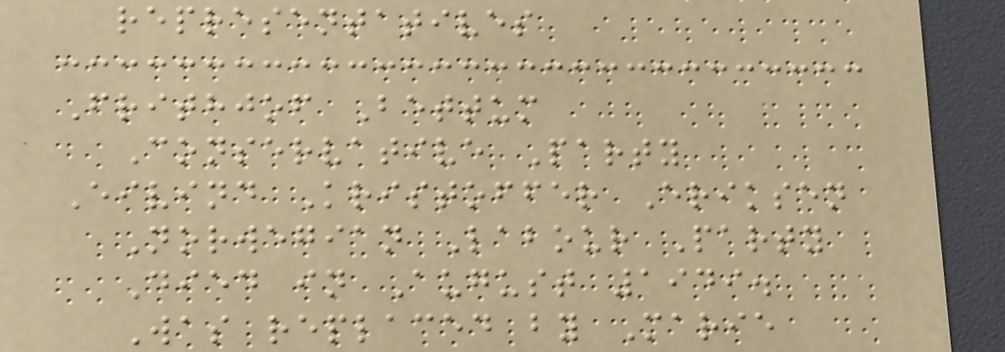representatives
Frithjof Bettum
Conservative Party
Eivind Kristoffer Eriksen
Norwegian Labour Party
Died in August 1949.
Was replaced by Marie
